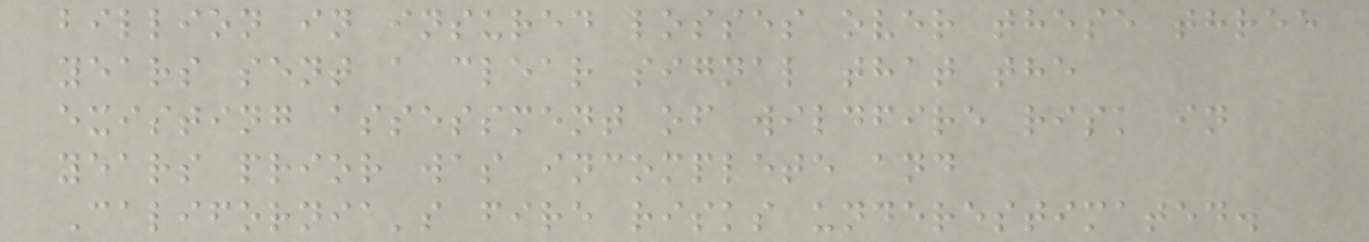billion in insured losses over these three
years sent a clear signal that the
existing assessment of wildfire risk in
years prior was incomplete and
California's fire risks underestimated.
